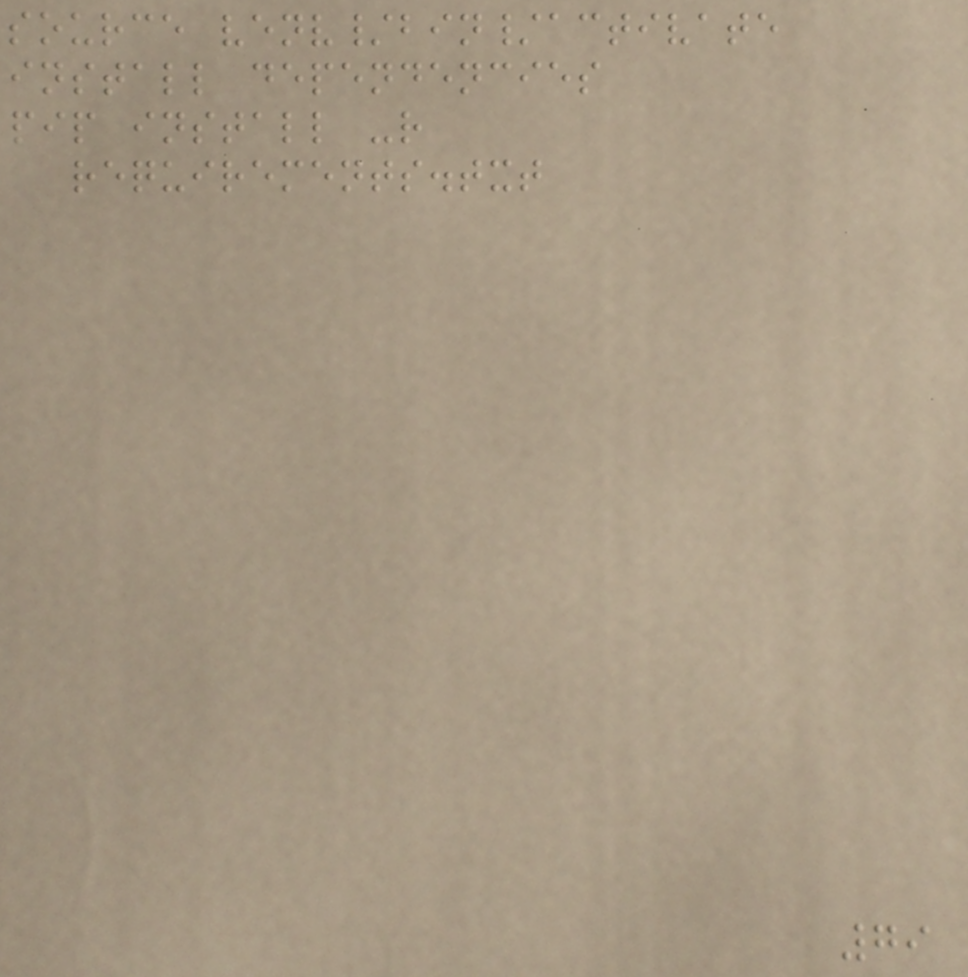source venv/bin/activate
install dependencies
pip install -r
requirements.txt
79
